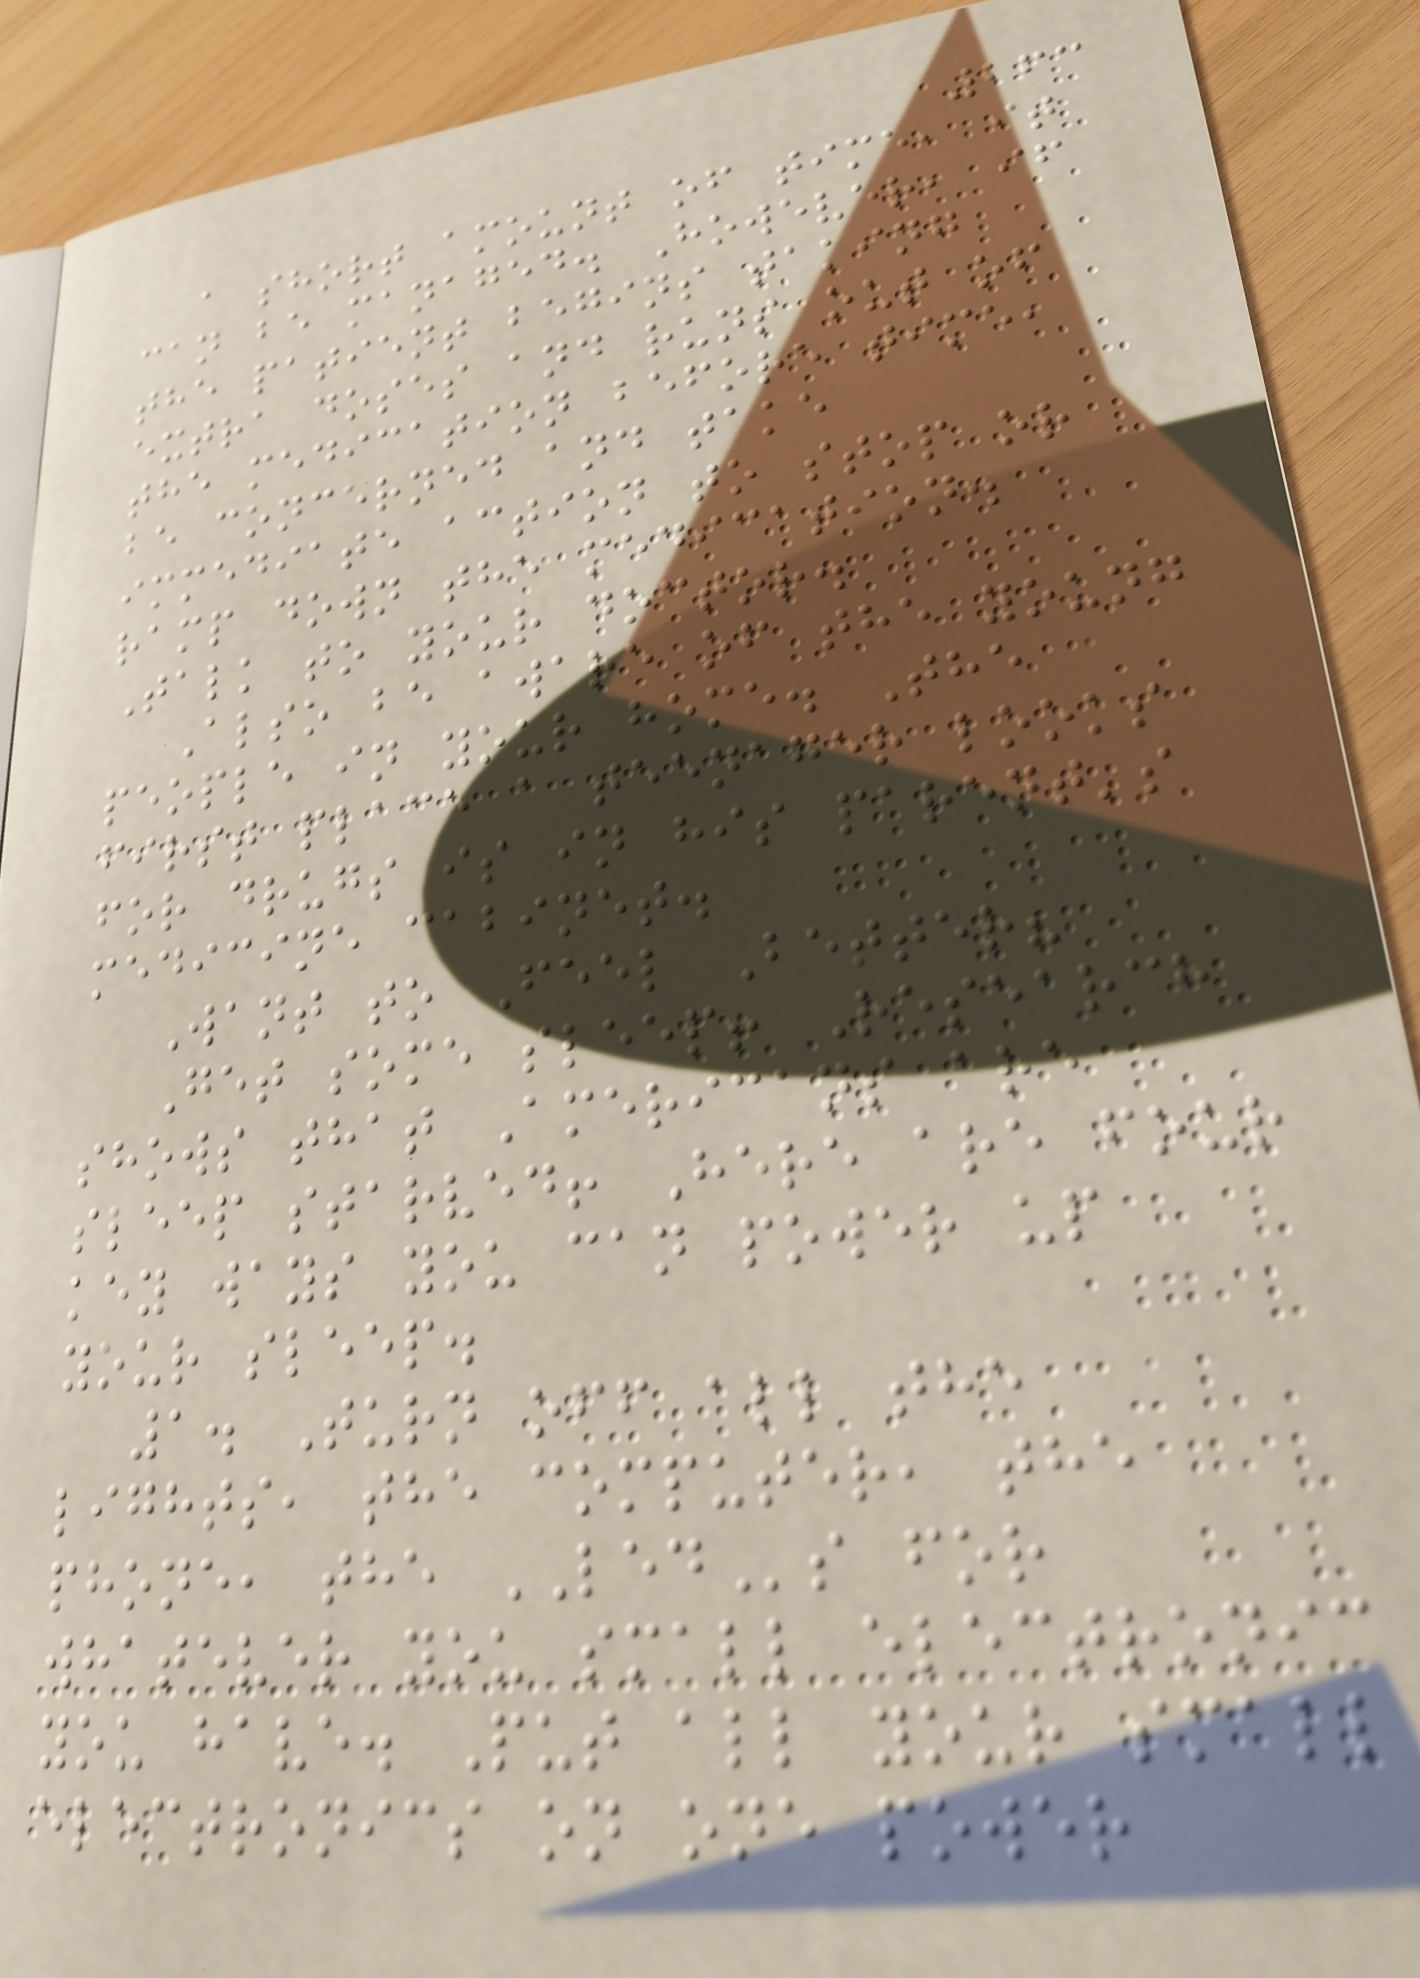263
a short amount of time, it
can be managed. However, if
the patient begins taking
extra doses and runs out of
the medication before time,
be concerned and take
immediate action to stop or
ramp down the medication.
Talk to your doctor.
Also be aware of the young
people in your home. The
first place a teenager looks
for drugs is in his parent's
medicine cabinet.
Want to Feel Better?
Get some sleep! Research
shows that Americans are
sleep starved! Here are four
key ways you can power up
your sleep.
1. Turn off all the
lights, the computer, the
phone, the LEDs for
whatever you small electronic
you have. Put all your small
electronics on one power
